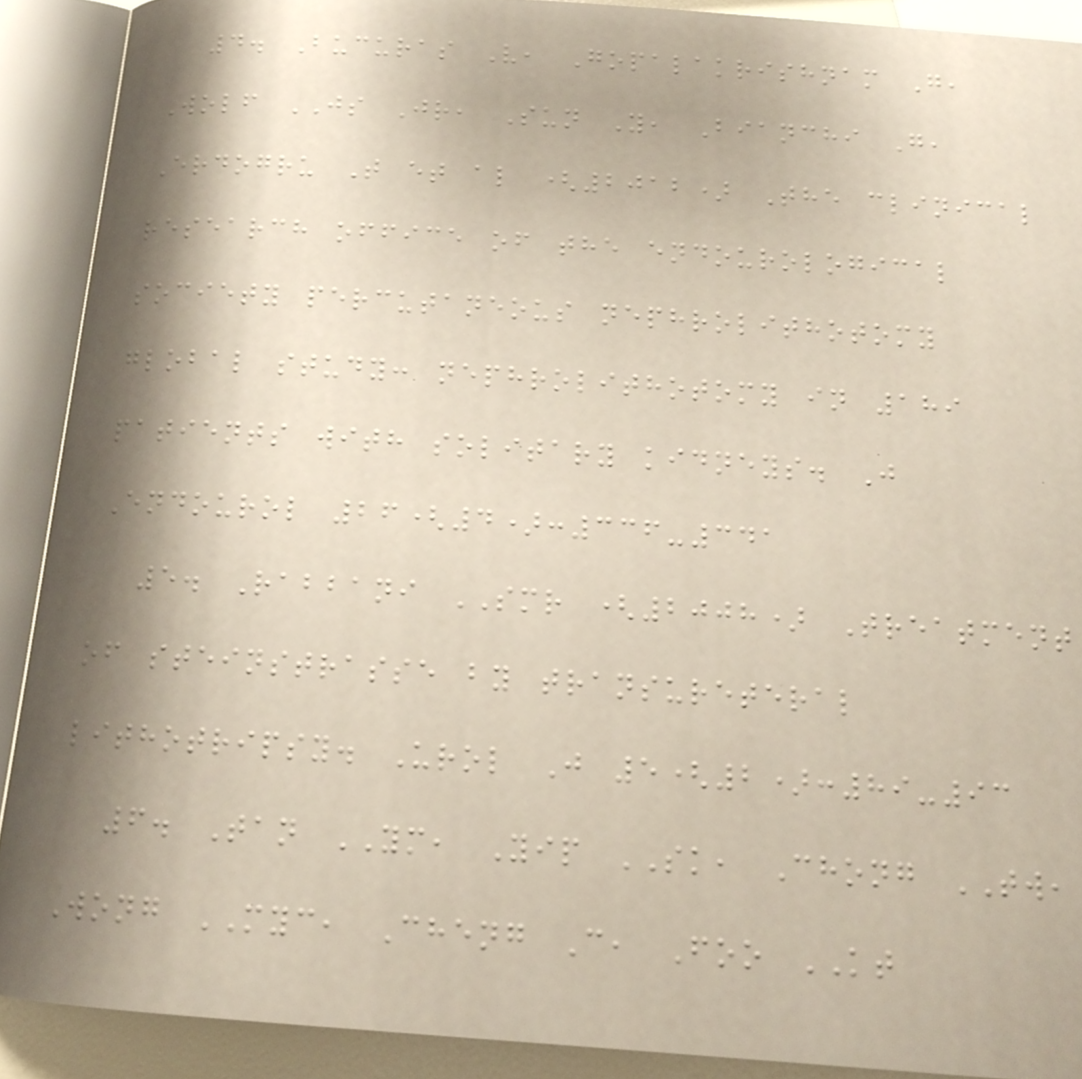4. Bucuras V, Gopalakrishnam G,
Wolf JS Jr, Sun Y, Bianchi G,
Erdogru T et al (2012) The clinical
research office of the endourological
society percutaneous nephrolithotomy
global study: nephrolithotomy in 189
patients with solitary kidneys. J
Endourol 26(4):336-341
5. Rabbani SMR (2008) Treatment
of steinstrasse by transureteral
lithotripsy. Urol J 5(2):89-93
6. Tan YM, Yip SK, Chong TW,
Wong MYC, Cheng C, Foo KT
